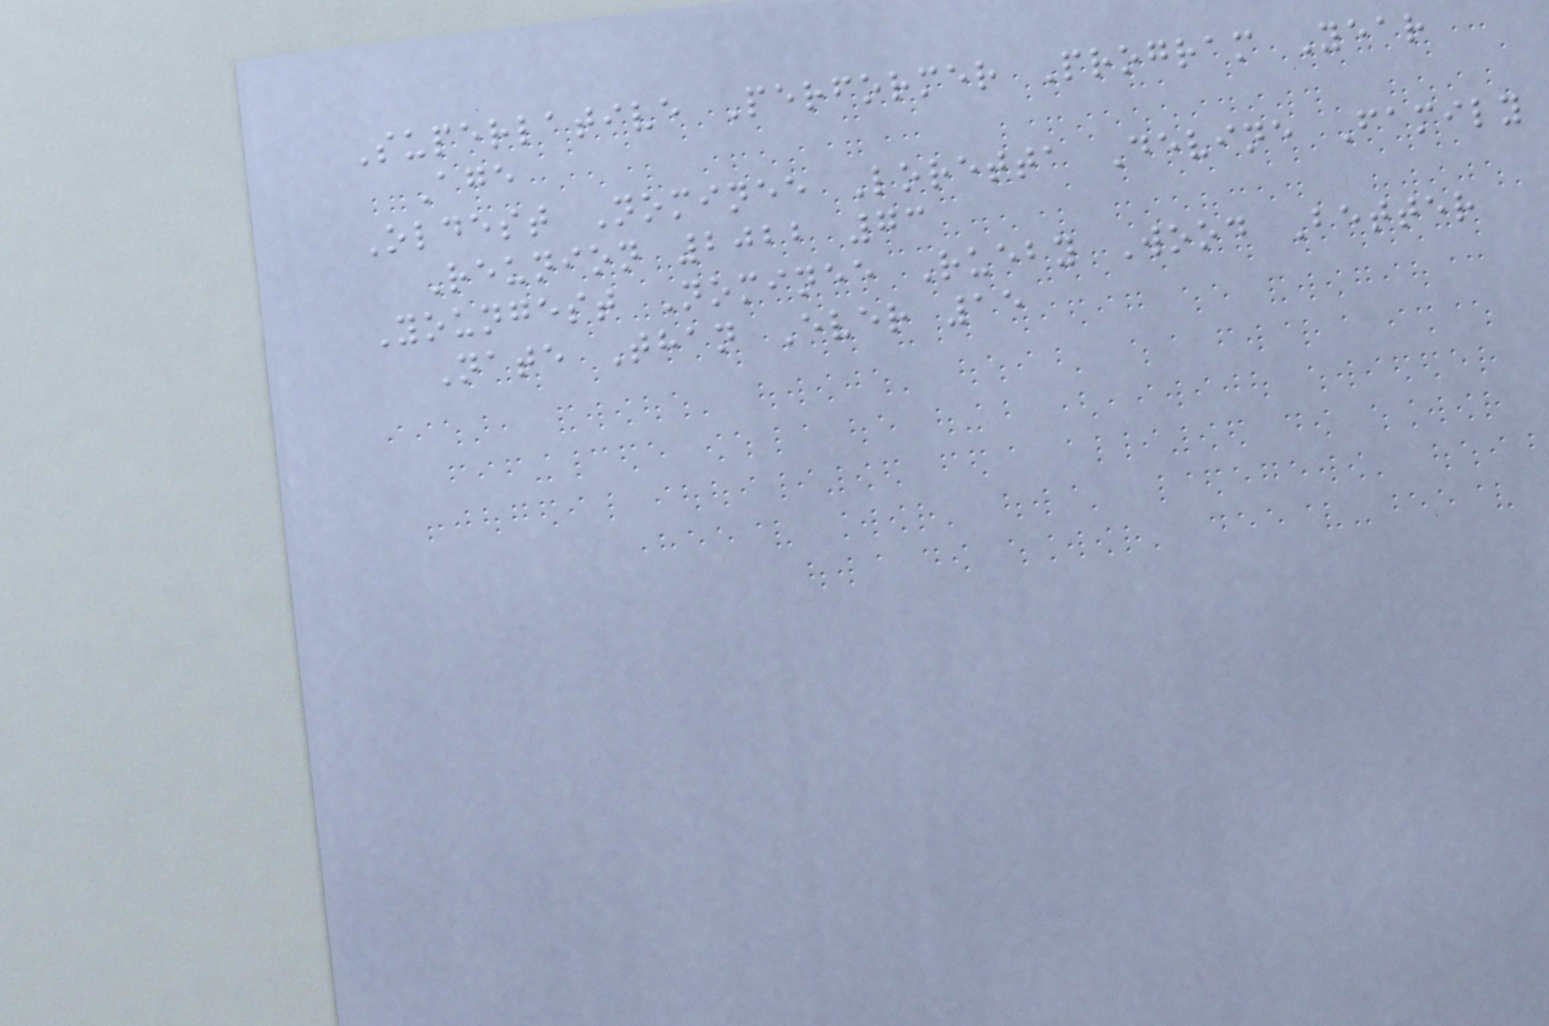Superlative Performer Program Year
Age
Oldest Nominee Loretta Devine Family
Reunion 2022 73
Youngest Nominee Rueby Wood Better
Nate Than Ever 15
